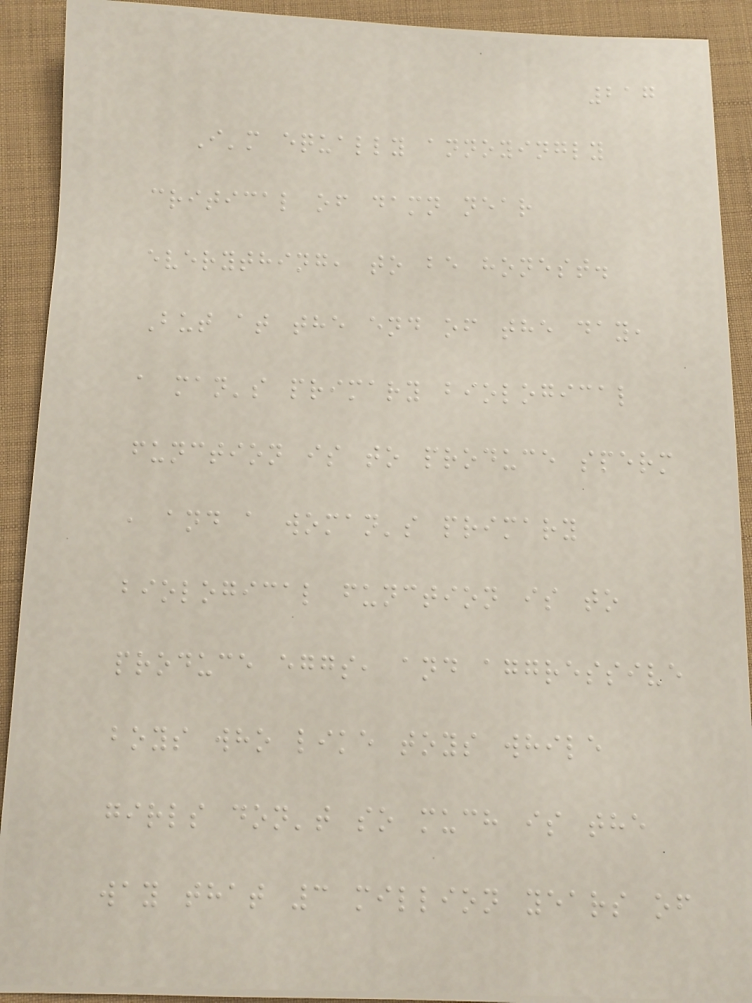217
I'm equally annoyingly
critical of damn near
everything, to be honest.
But at the end of the day,
a man's primary biological
function is to produce sperm
, and a woman's primary
biological function is to
produce eggs, and aggressive
boys who like toys while
girls don't so much is the
way that 3 million years of
